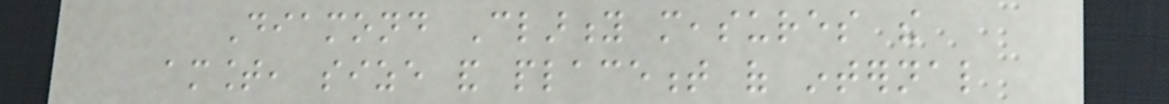Diamond Clarity measures the
amount, size and placement of internal
